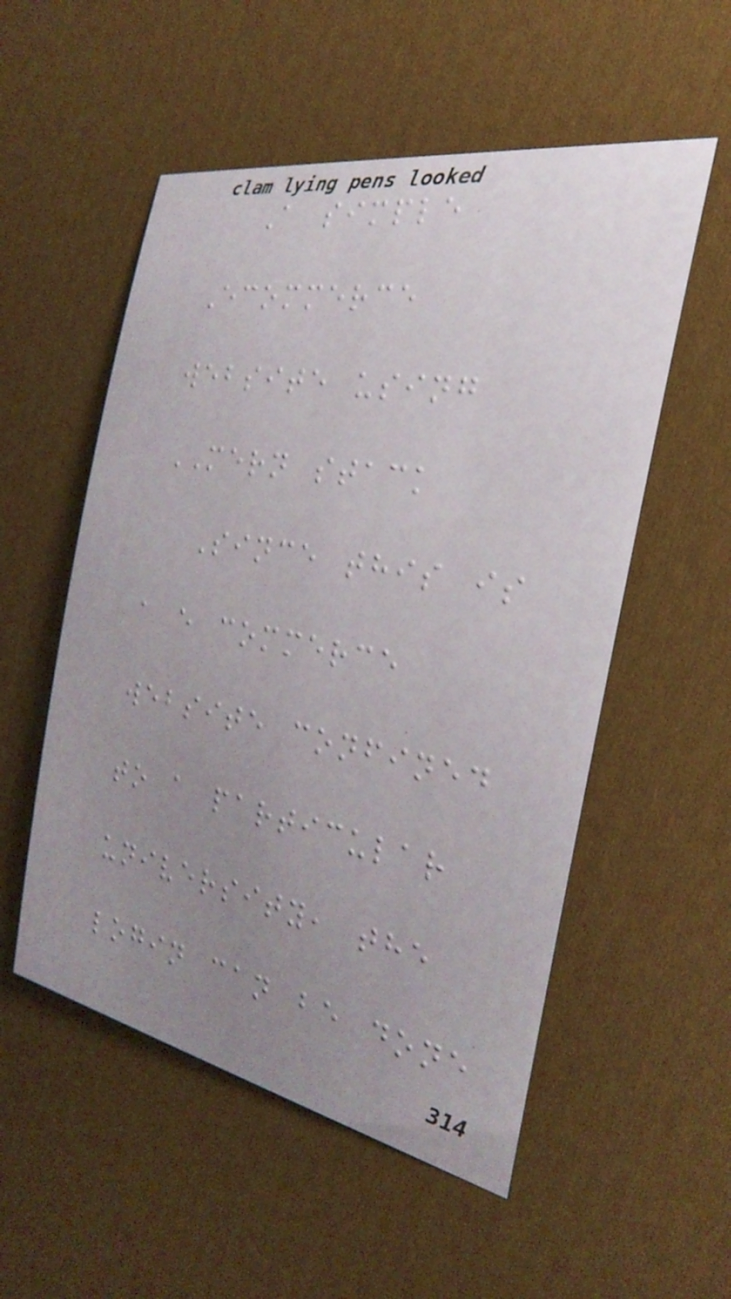A simple
Ecommerce
website using
MERN stack
Since this is
a e commerce
website confined
to a particular
university, the
login can be done
